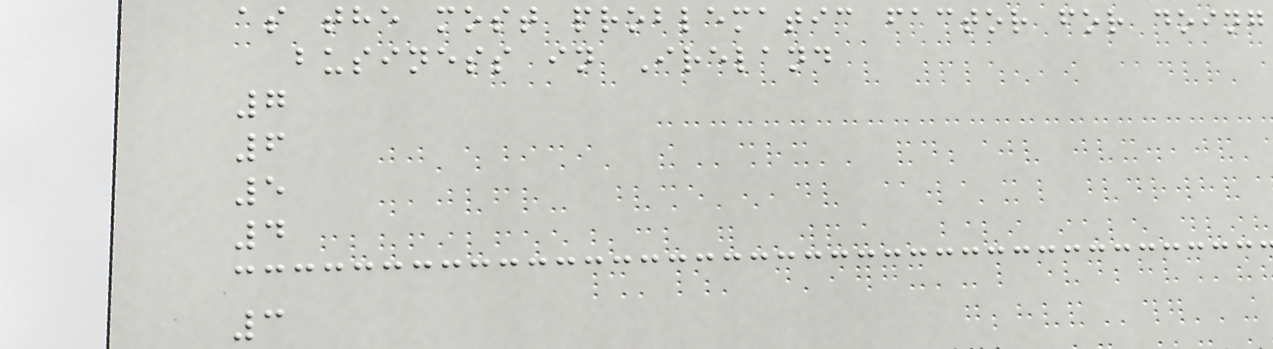as the most problematic factor for doing
business in Ireland
7
6
5
4
3
